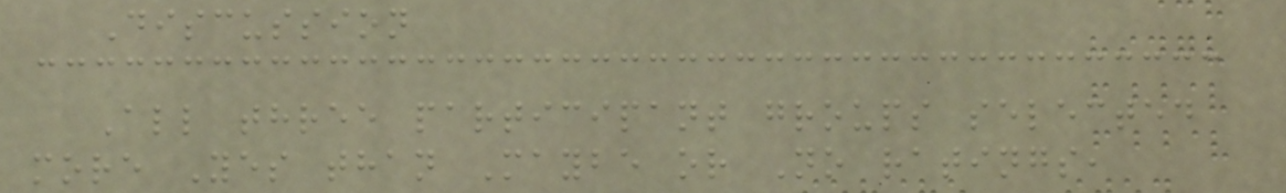Discussion
All three participant groups selected
more Yes than Maybe or No ratings,
